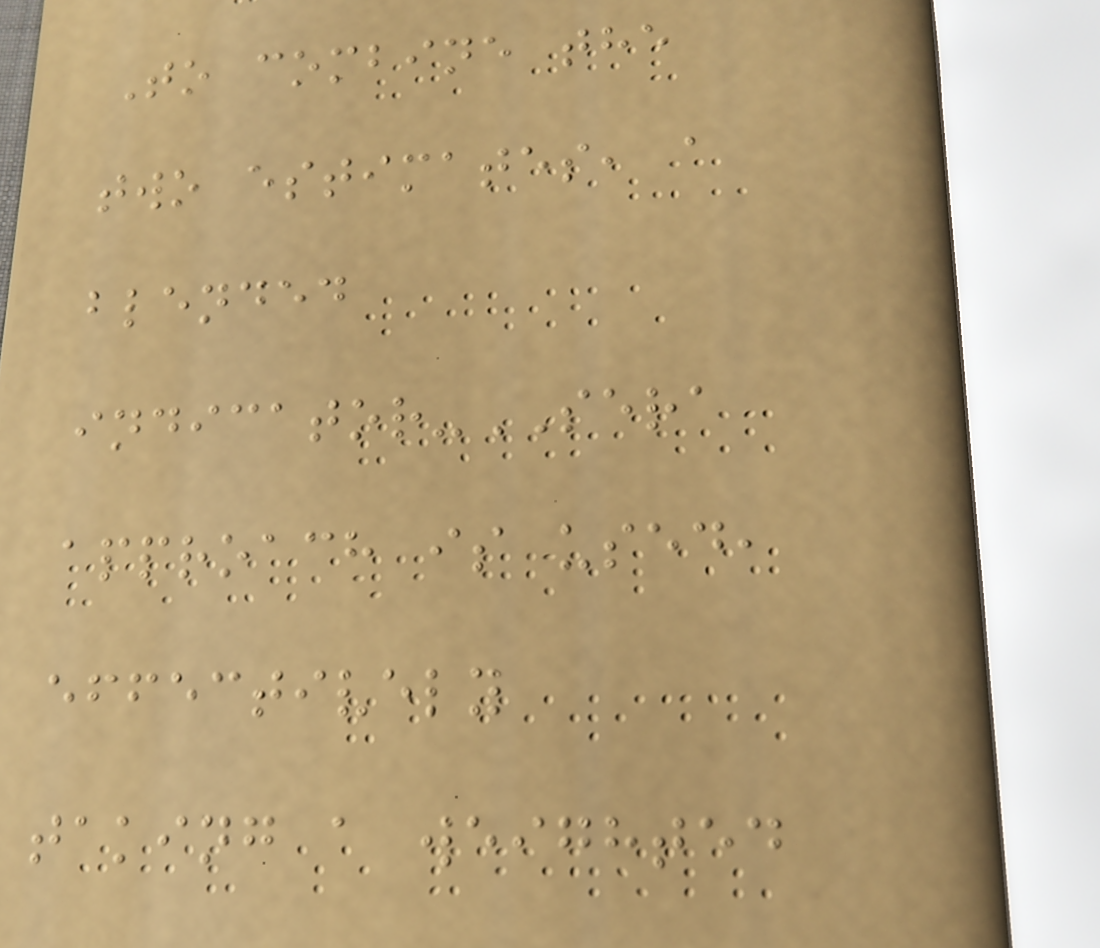To combine the
two estimates, a
blended
indicator-SERA
approach is used,
effectively
taking a weighted
